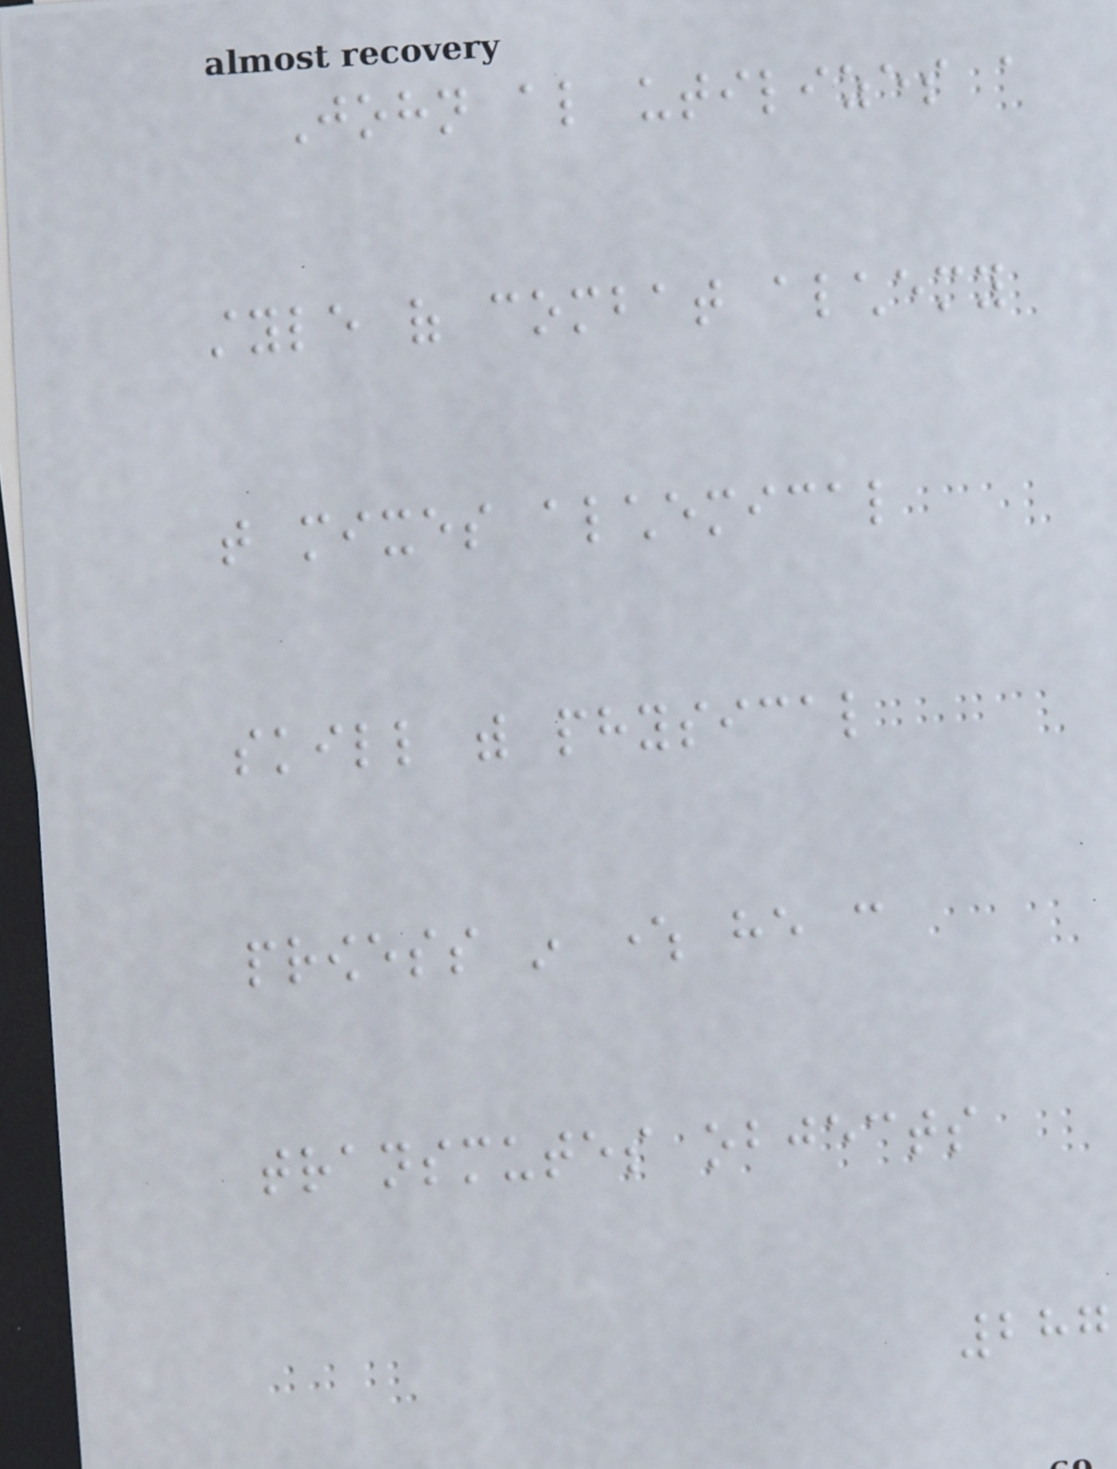John also utilizes a
style of combat alchemy
that mixes alchemical
skill with physical
prowess in where he can
transmutes objects
287
